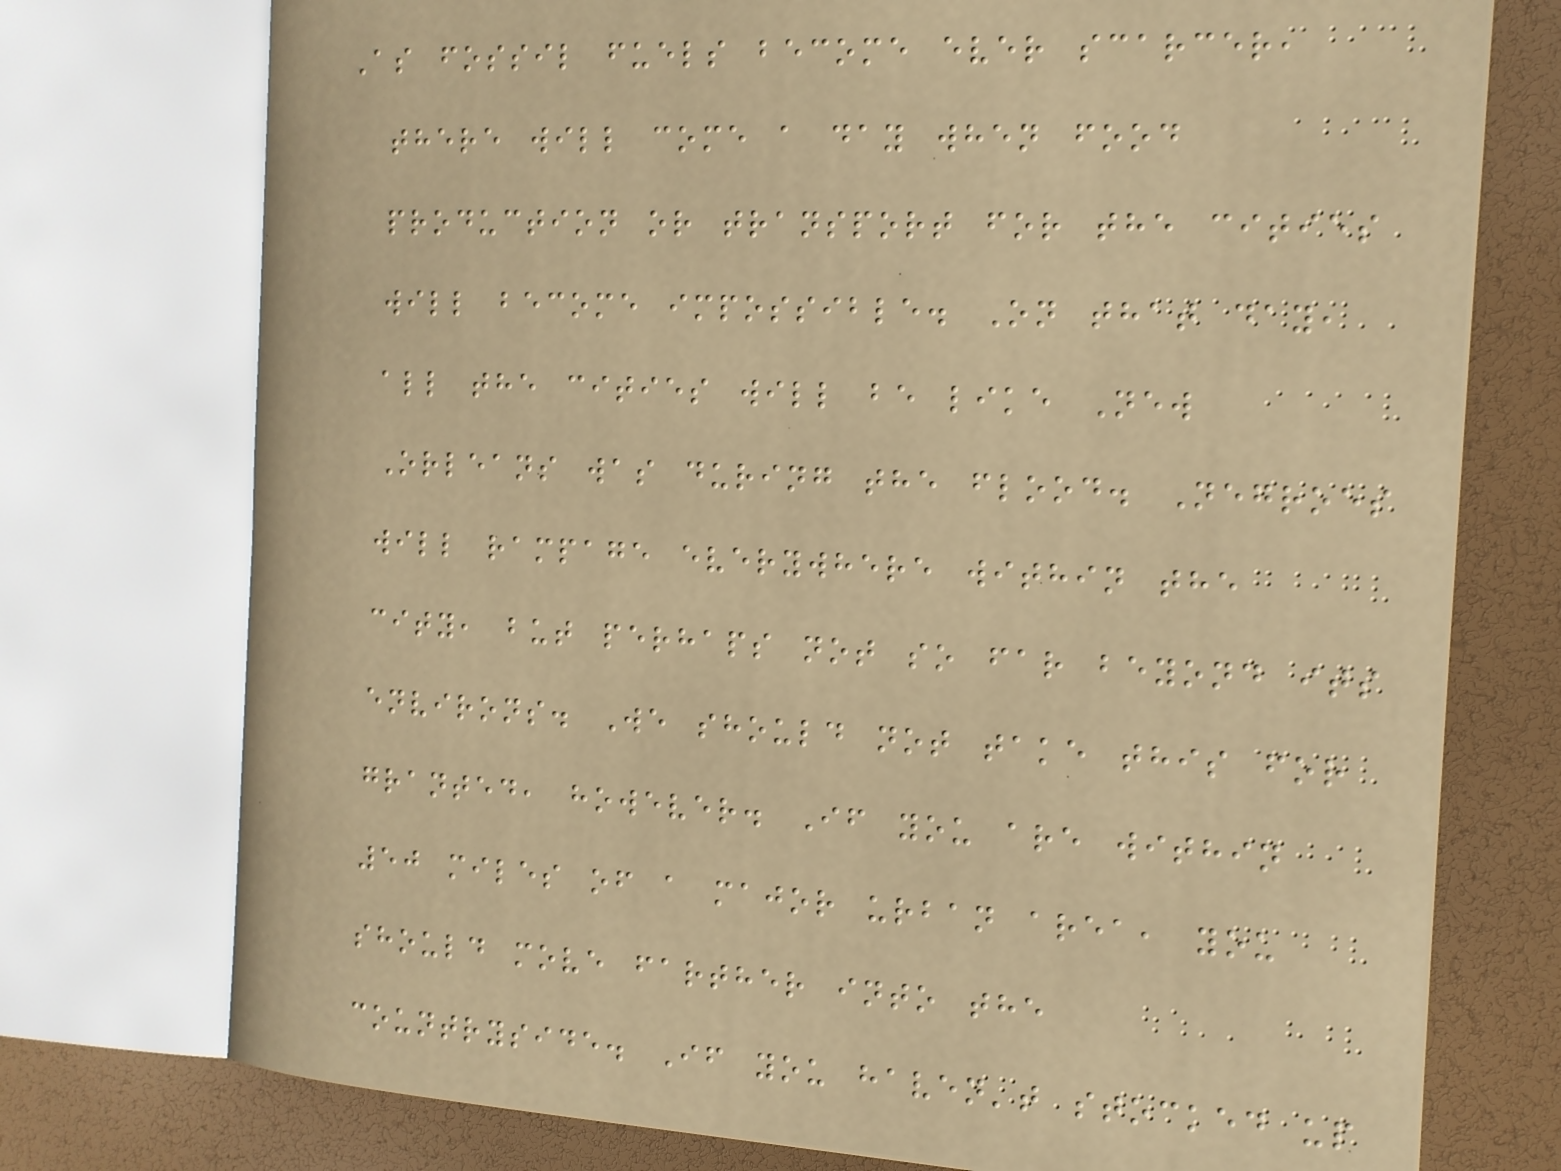As fossil fuels become ever scarcer,
there will come a day when food
production or transport for the cities
will become impossible. On that day,
all the cities will be like New
Orleans was during the flood. Negroes
will rampage everywhere within the
city, but perhaps not so far beyond its
environs. We should not take this for
granted, however. If you are within
50 miles of a major urban area, you
should move farther into the
countryside. If you haven't stocked up
